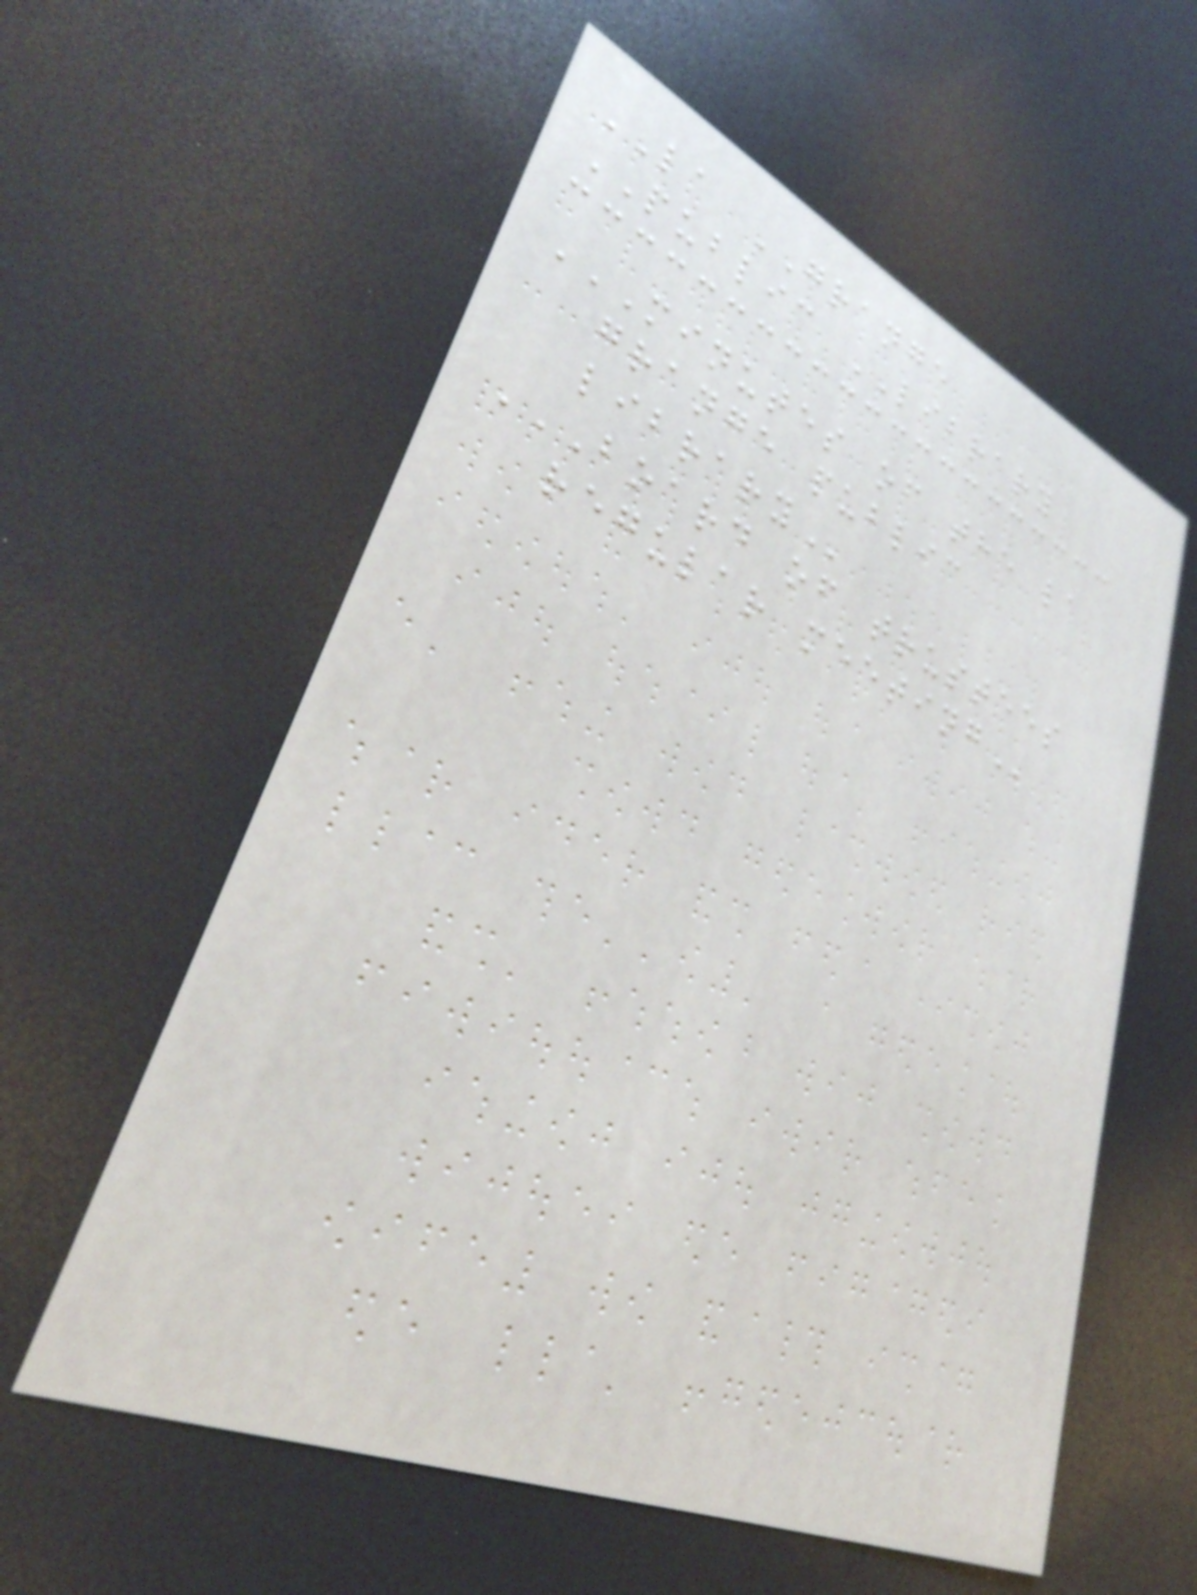LA GRANGE
PUBLIC LIBRARY
MINUTES OF THE LA
GRANGE PUBLIC
LIBRARY
BOARD OF TRUSTEES
REGULAR MEETING
